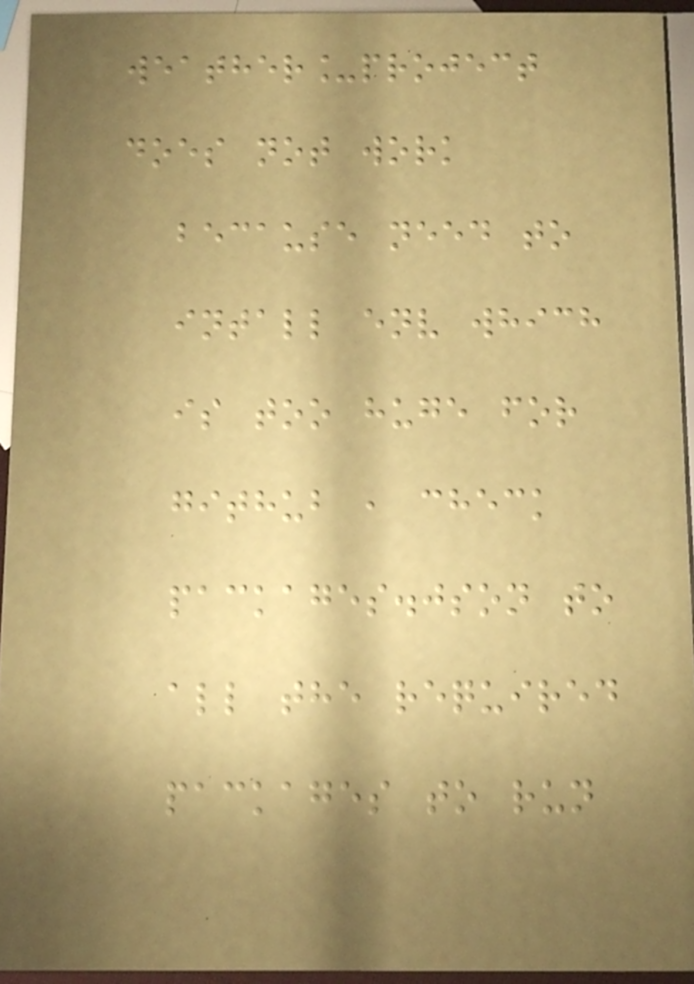weather_project
does not work
because need to
intall env which
is too huge for
github , check
packages.json to
all the required
packages to run
